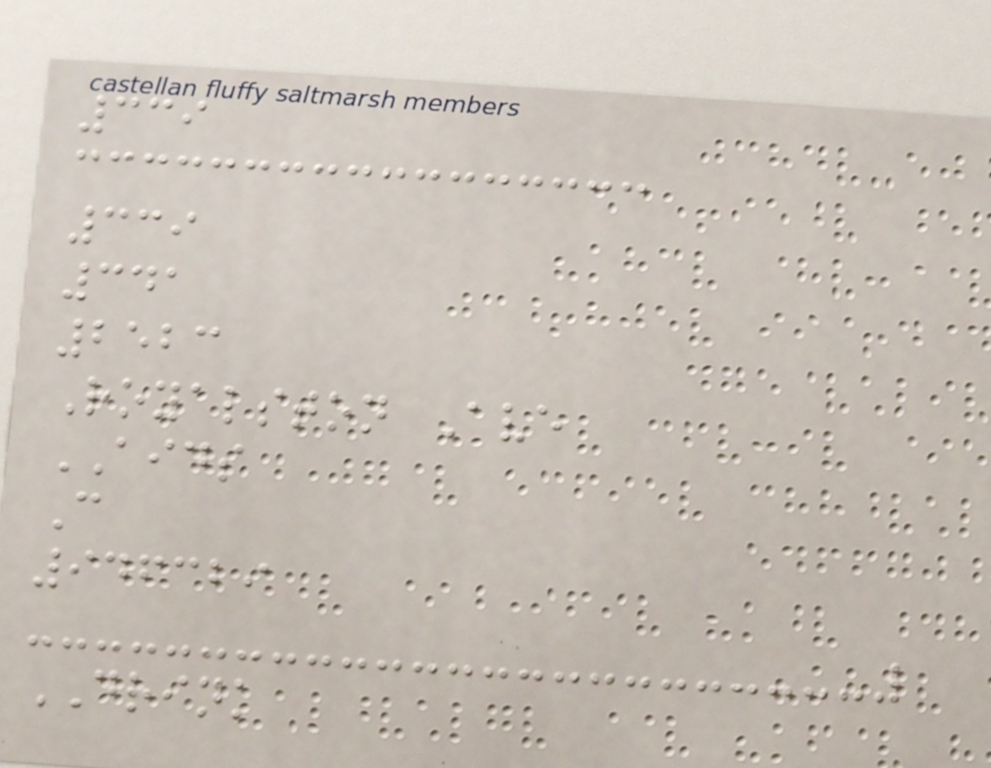339
339
341
2523
Royalston Ave
AIDS
C
946329
DRINK
